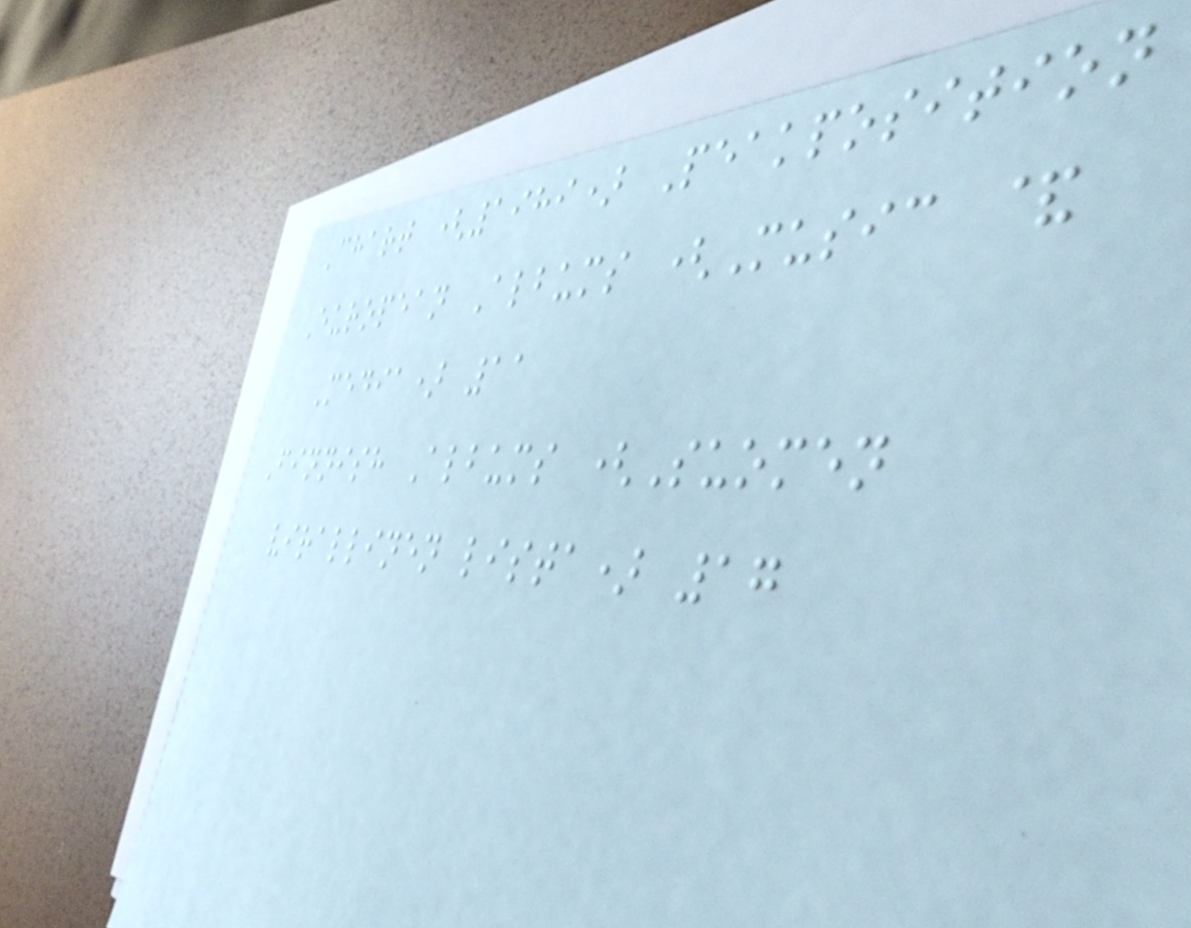Chart (1989) Peakposition
European Albums (Music &
Media) 11
Finnish Albums (Suomen
virallinen lista) 17
